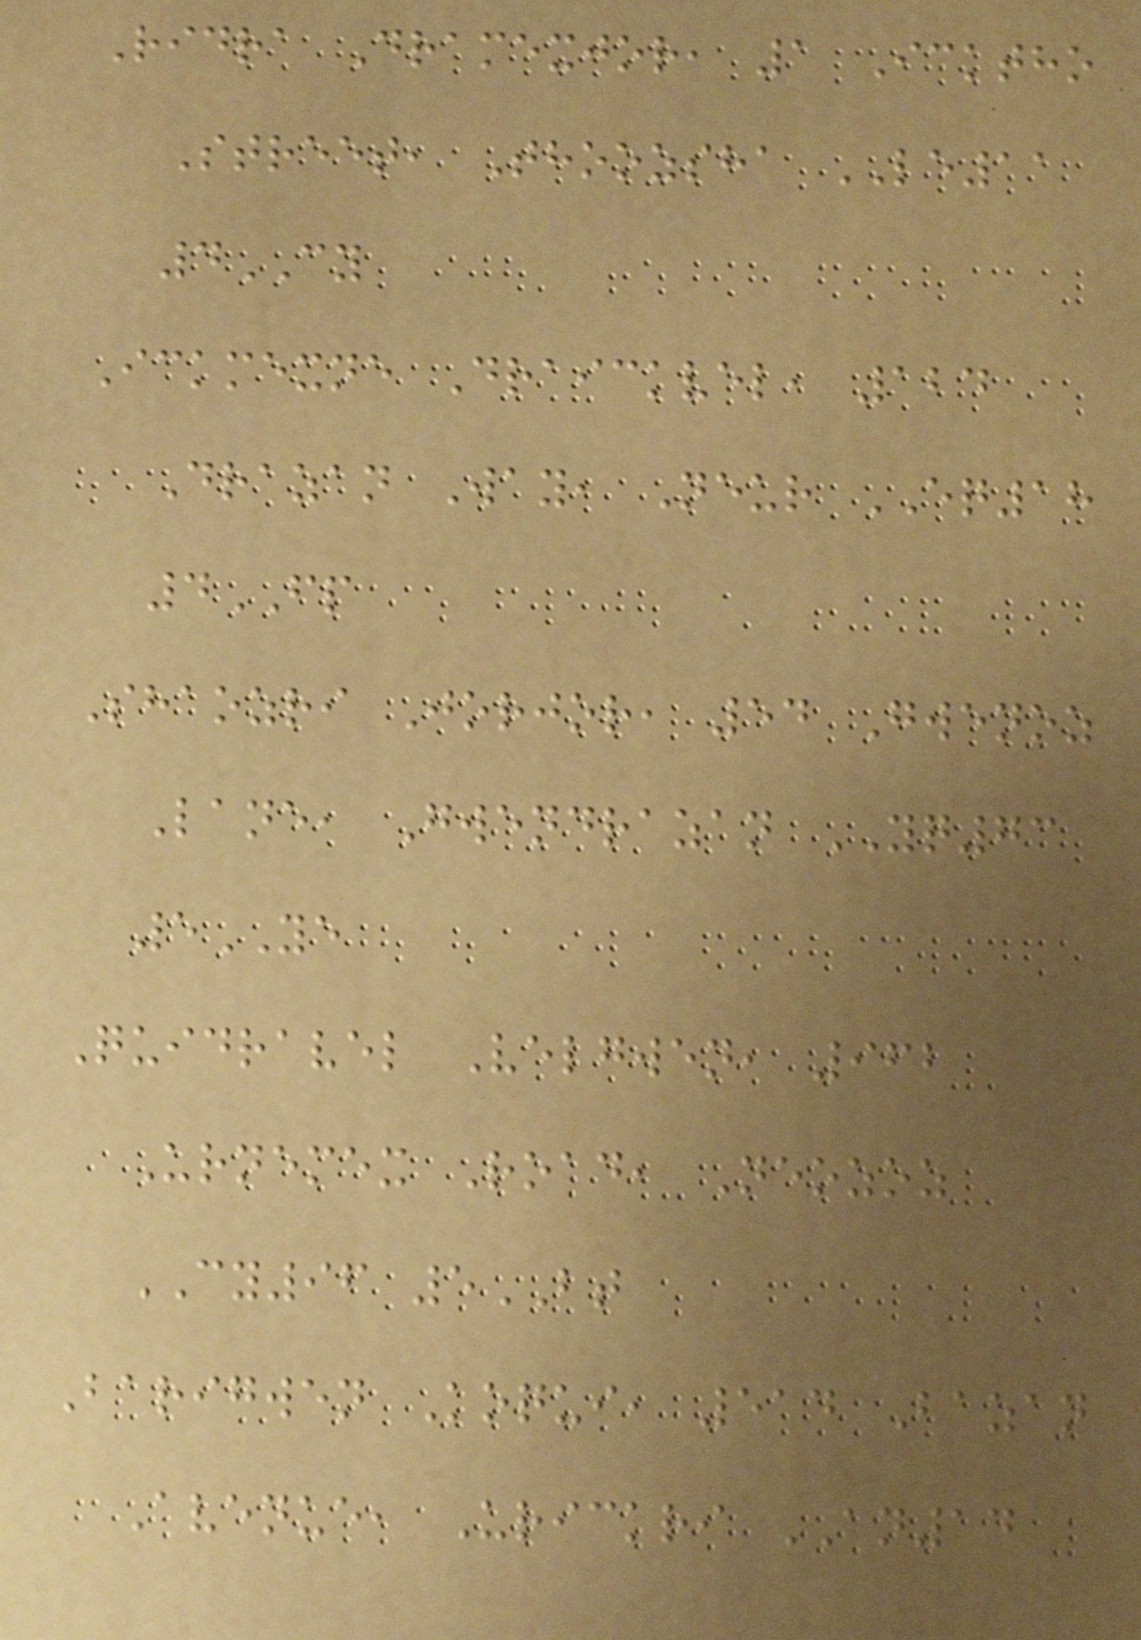Ridra Dramexjor, 1 Icktho
Street, Thoozsha LE11
4CY
Ickmexne Draickvel, 124
Drazan Way, Neur EQ18
4FP
Shaozri Jorjor, 54 Gwenoz
Lane, Gwendrazan YQ73
5YE
Quidravel Velgwen, 962
Urnemex Road, Neozoz
CY96 5BT
Barigwen Koqui, 514 Bazan
Avenue, Urickri AN14
